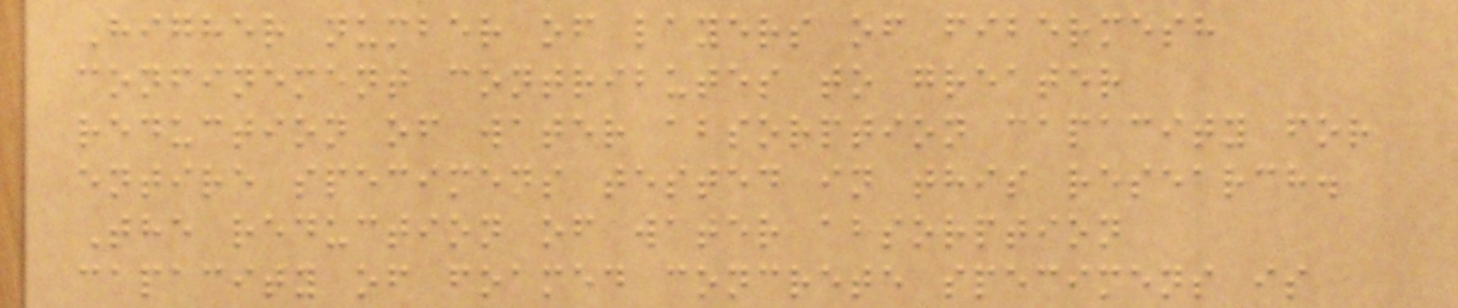Higher number of layers of fibermesh
confinement contributes to greater
reduction of water absorption capacity for
entire specimens tested in this research.
The reduction of water absorption
capacity of foamed concrete specimens is
